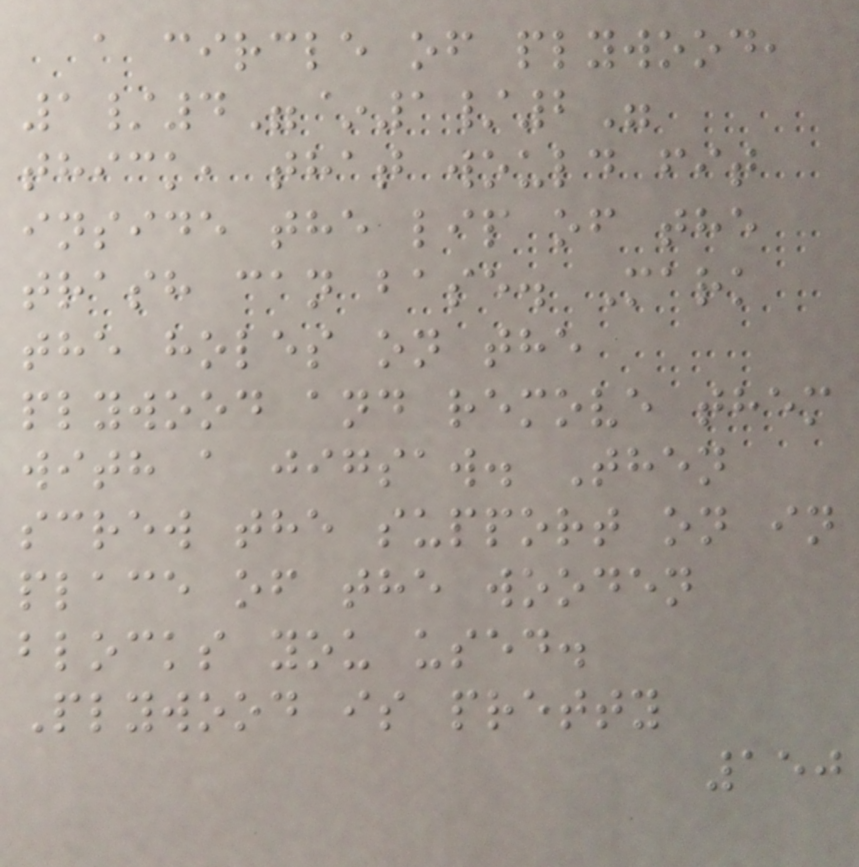a circle of plywood,
1/4"~1/2"
thick, that would fit
inside the lip of the
trash can base. Mark
the holes on the
plywood and remove them
with a jigsaw. Then
screw the support on in
place of the wooden
blocks you used.
Plywood is pretty
150
